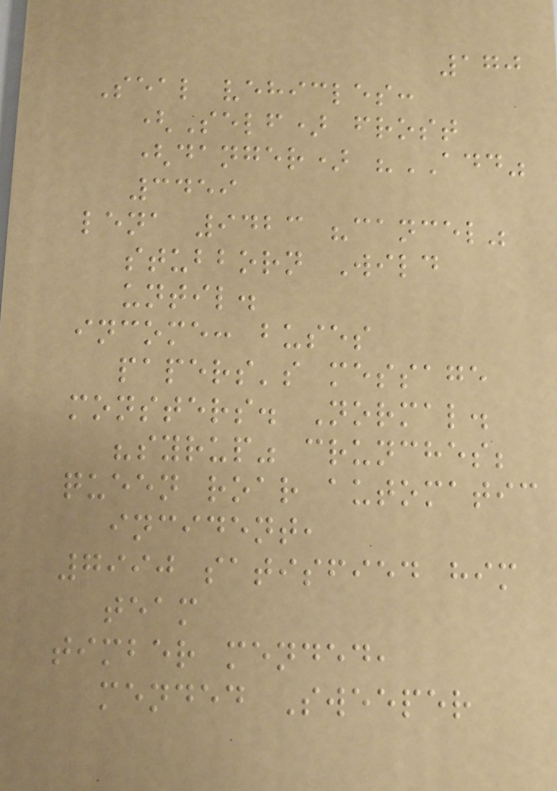170
Seal vehicles:
(Self) frost
(danger) "ADD"
3459
lena 9423 "cancel"
stubborn Wild
until.
income: buses
papers's message
monsters. Normal.
"syrup" crunches;
queen roar automatic
incident,
7990 satisfied him
team
timber mended,
mended Sweeper
